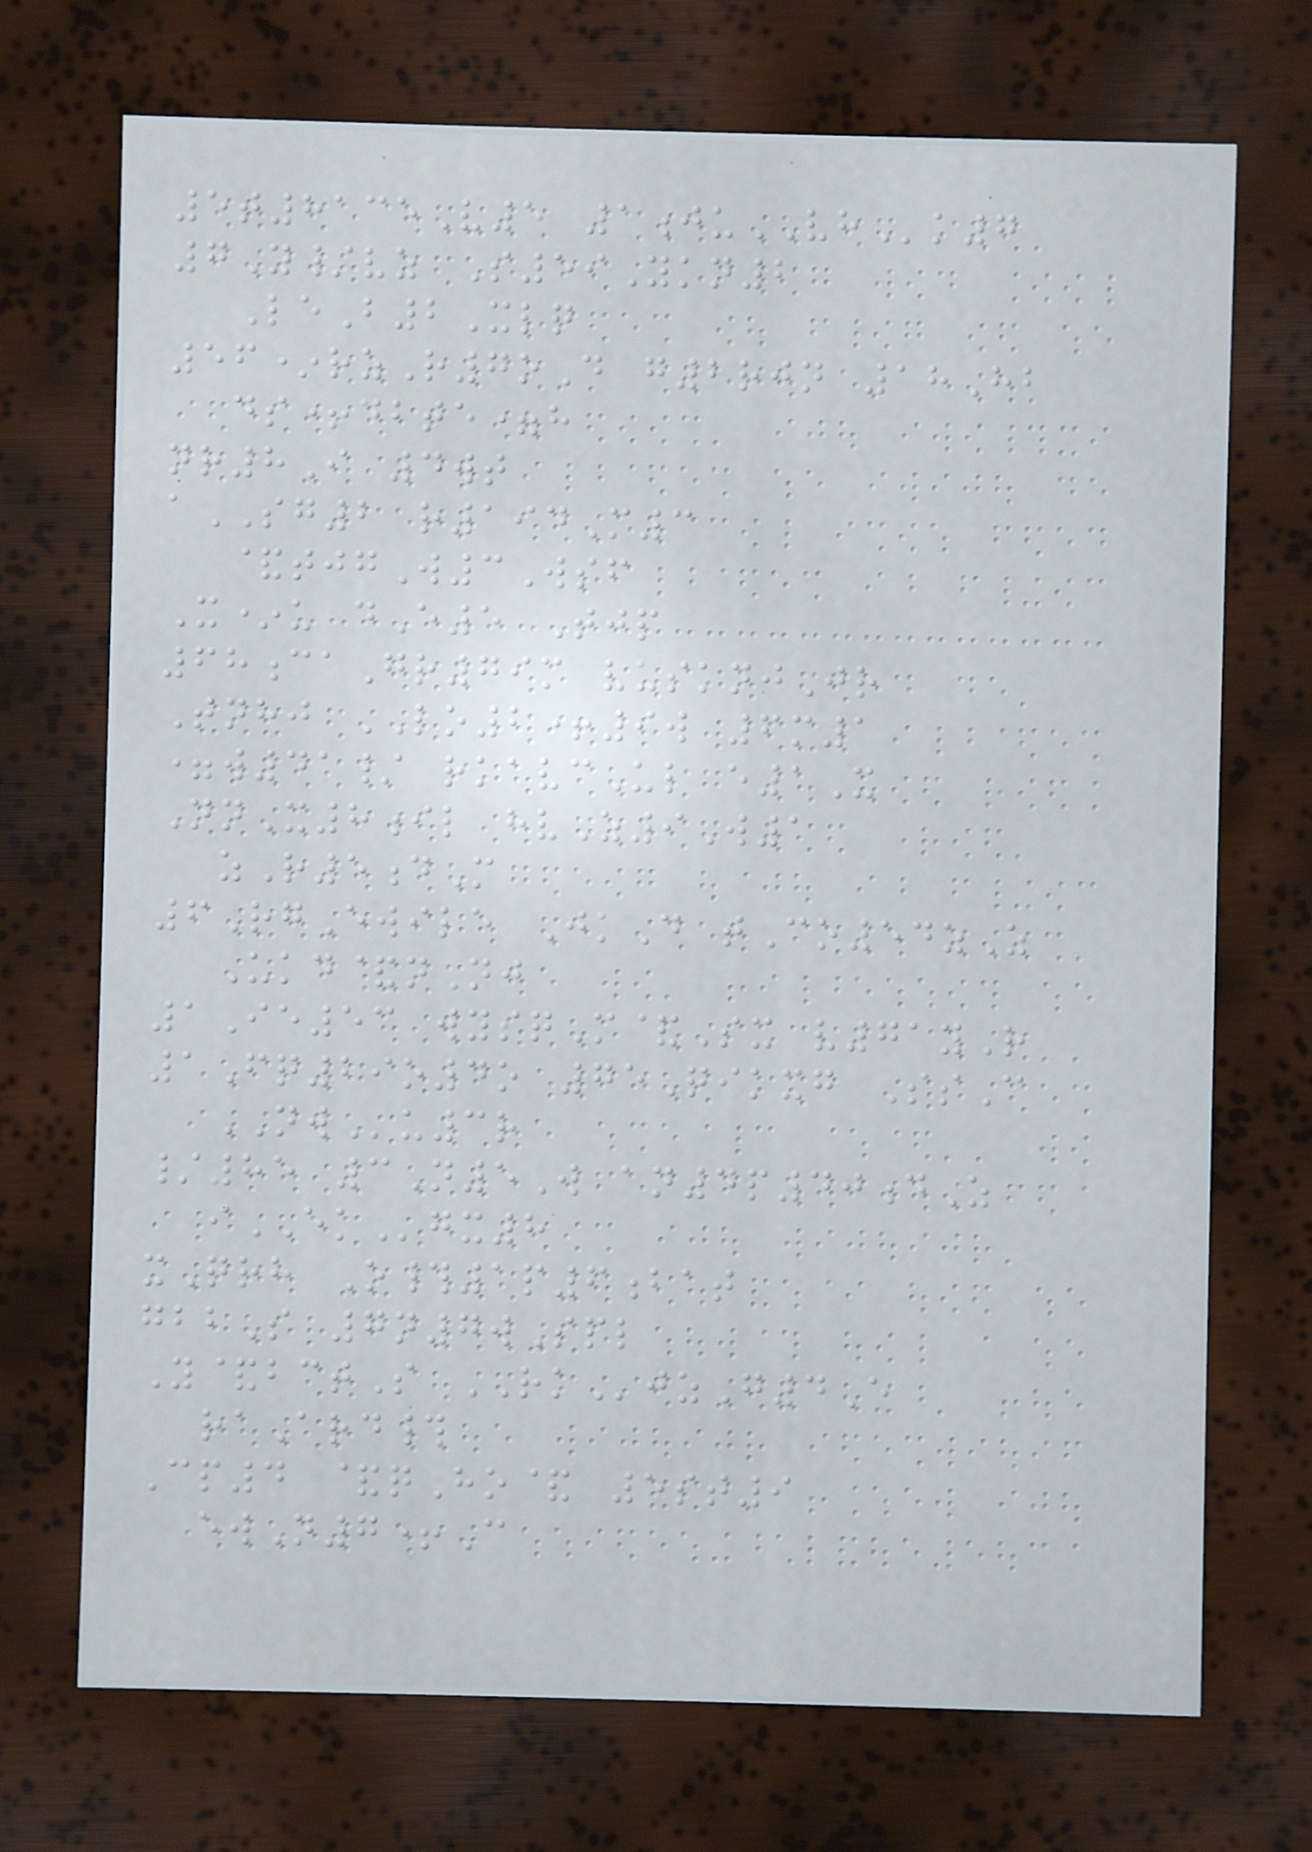5t8135V5 1juVHk7
7Y/vz S59Ykn2
LeB2Xlq
56*rzR7oD g2rjn 18Hb
ds+dbte=h
nr8I 4wt
aSG2 r194M3
&tjgW3Wsf
X*u dE5 Tjp
68caGr79m vusknjJr
Tnhj LO2+9w 6m1
=w41/ rkavcUl e1X
NnX8il hvZ9W1
zR5dM
6RgEwile JkD tCo54zZ
Ukd&nNj
1Ie53 wysqM&Sx v71yR
1Fq29o4o 75Qikxg SsC
NWu3r
/85 3N5W an4p40dZ
iEKgx8
xQrh O#1p6bat
gbbS 7n7wSpl
Y&bctS RKjzG4E
raArd#
Cp4 &qHo& 5st9
ewN7+C
